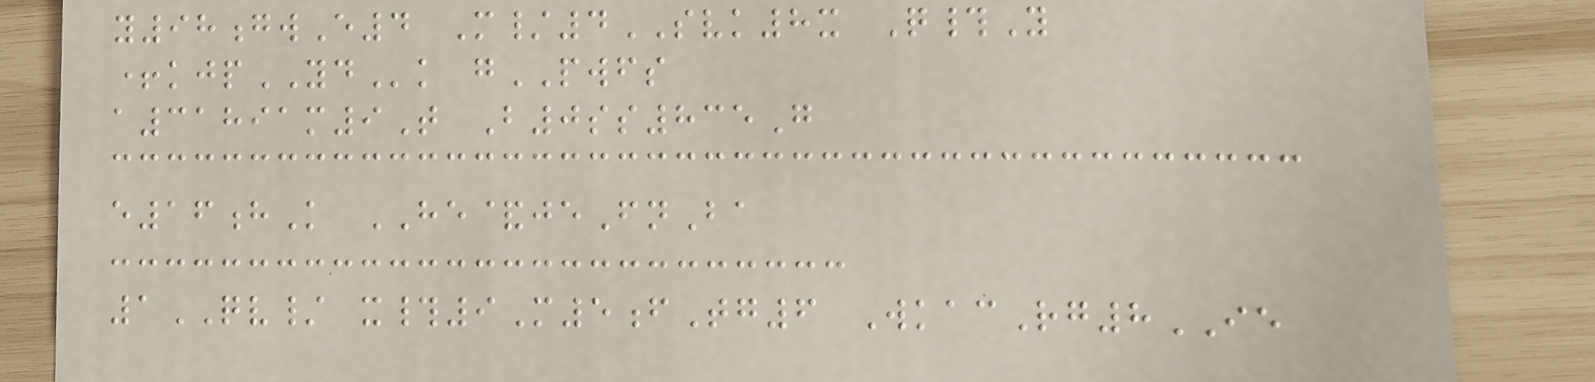y98gwE4 M/4SVK8x Q#Y
+kjpYDk gPWFS
a31891m9T B0ss835G
e16hK HE&jeFnBa
1QV/ x#9M5fTg6 WkacRg8IE
